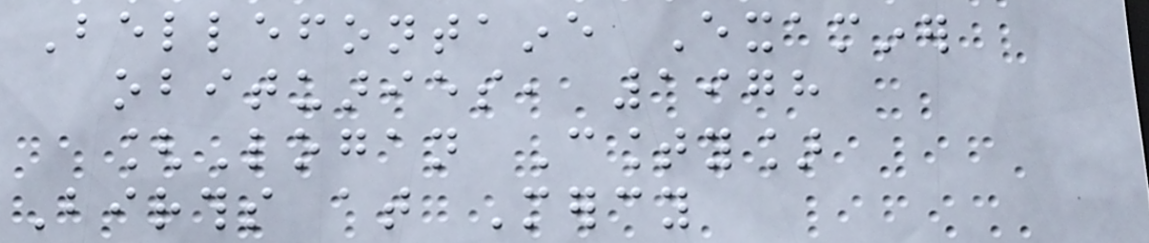Bellefontaine Examiner
obituaries, 1978
[Logan County]
Births at Mercy
